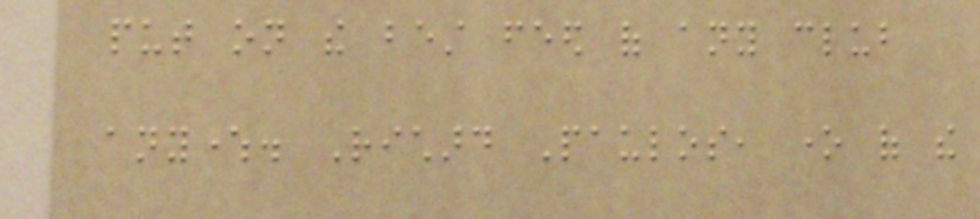put on the best feed of any club
anywhere. Richard Paulos, one of the
